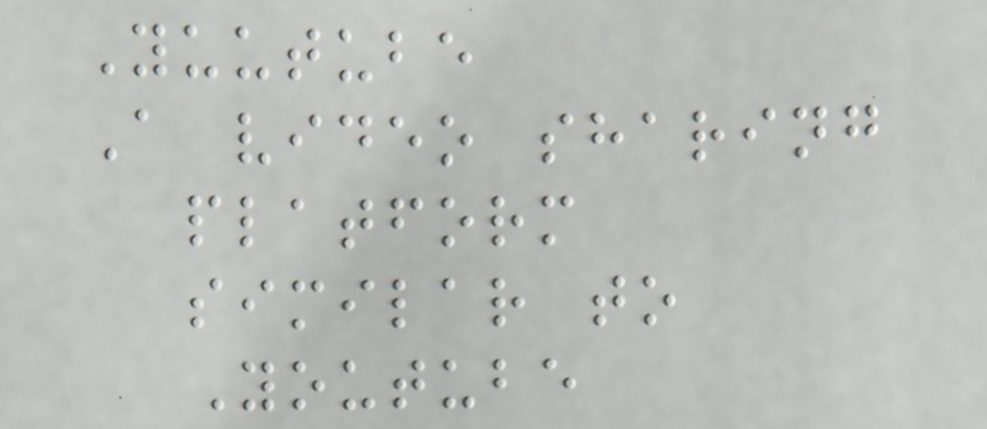Yuutube
A video sharing
platform
similar to
Youtube
